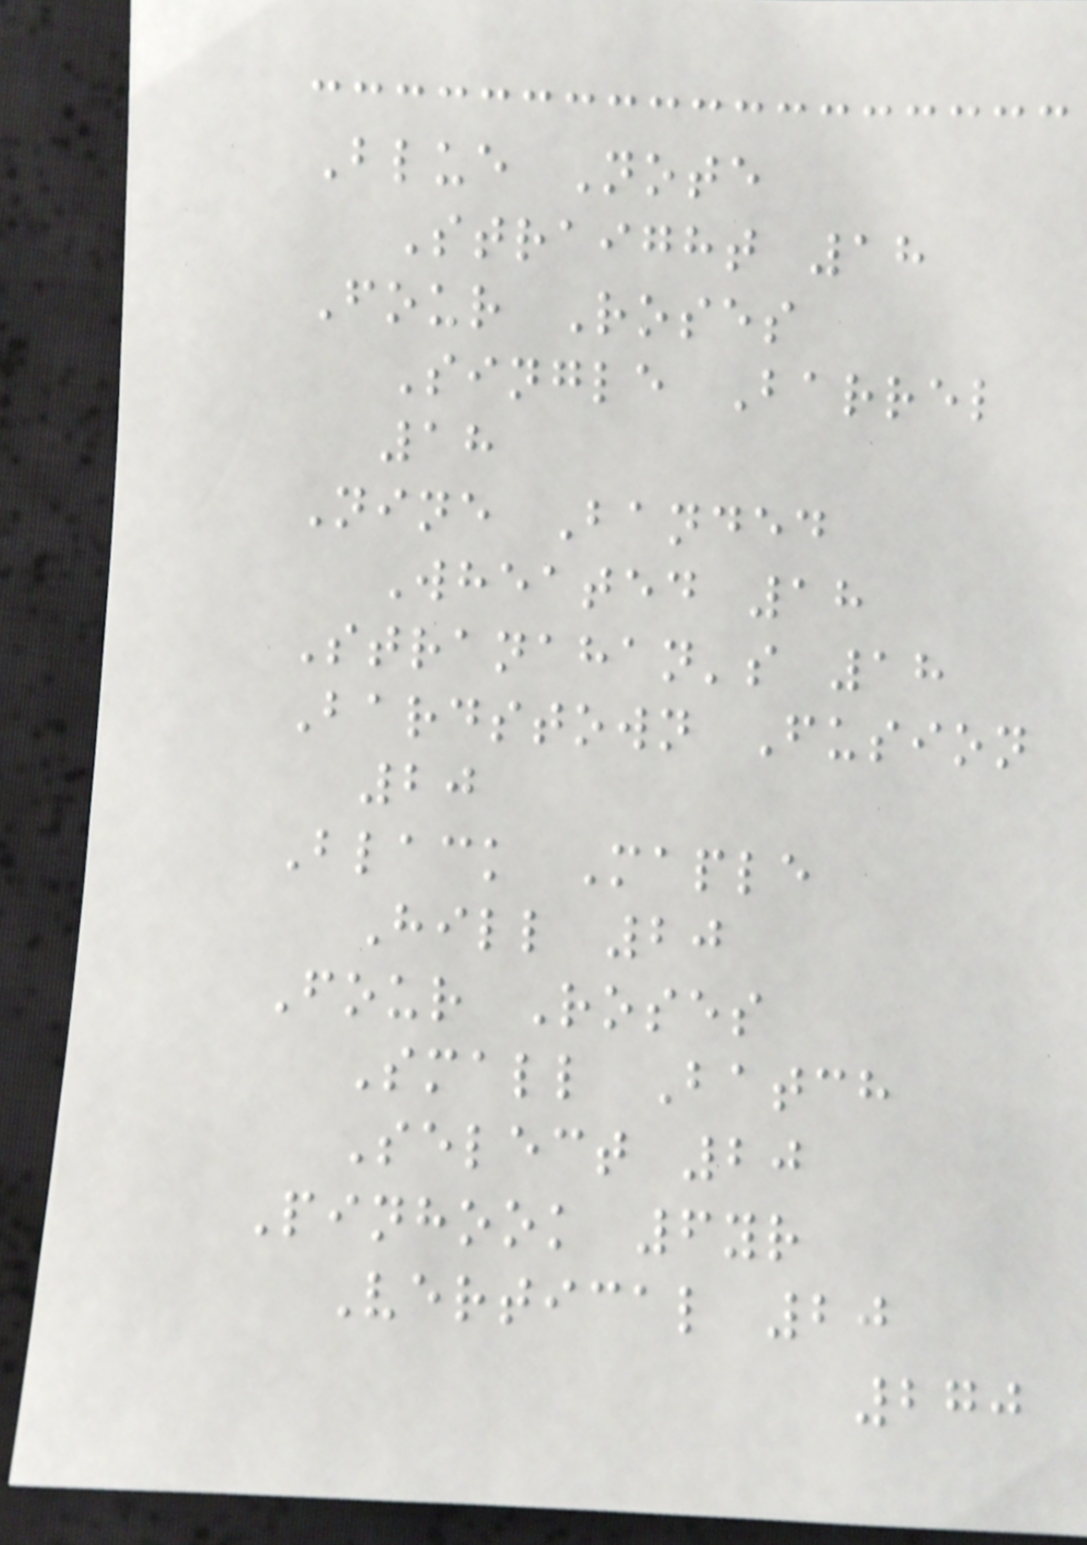Blue Note
Straight 18
Four Roses
Single Barrel
18
Nine Banded
Wheated 18
Stranahan's 18
Bardstown Fusion
20
Black Maple
Hill 20
Four Roses
Small Batch
Select 20
Pinhook 6yr
Vertical 20
270
